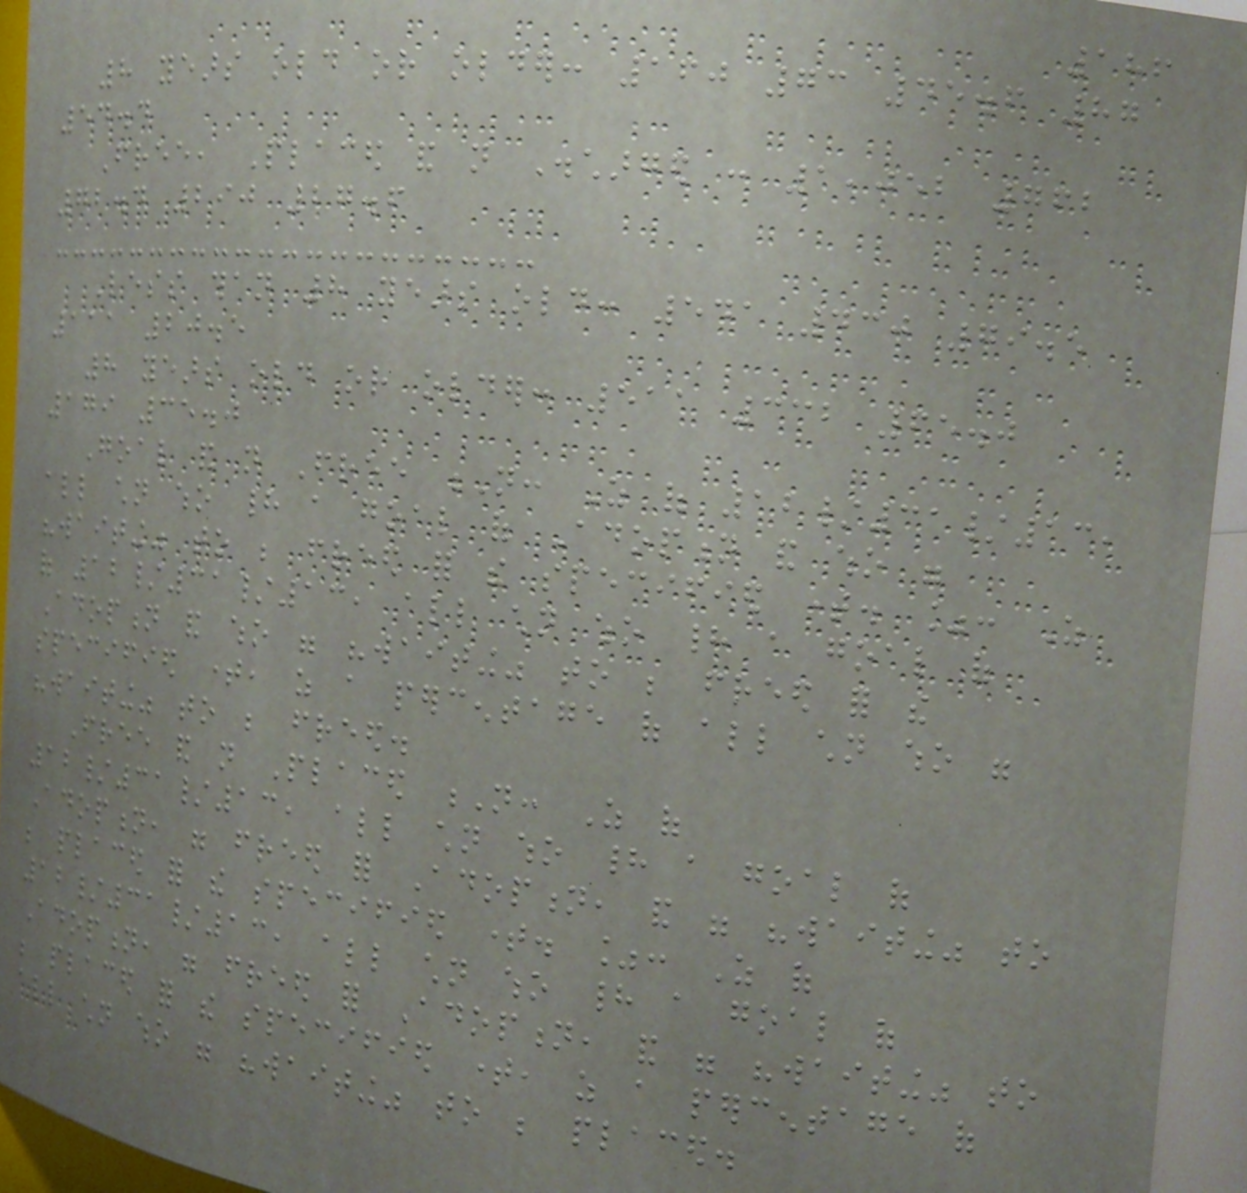186
8 years old or older: 160 73 45.6 87
54.4
Free, Placed and not Discharged : 1,052 762
72.4 290 27.6
Less than 8 years old: 541 430 79.5
111 20.5
8 years old or older: 511 332 65.0
179 35.0
Goal and not Free N: As of 12/31/13,
all children who had a goal of Adoption and who were
"waiting" to be freed for the specified time. %: As
of 12/31/13, all children who had a goal of
Adoption and who were "waiting" to be freed for the
specified time, as a percentage of all children who were
"waiting" to be freed.
Free and not Placed N: As of
12/31/13, all children who had a goal of
Adoption, were freed for Adoption, and were "waiting" to
be placed for the specified time. %: As of
12/31/13, all children who had a goal of
Adoption, were freed for Adoption, and were "waiting" to
be placed for the specified time, as a percentage of
all children who were "waiting" to be placed.
